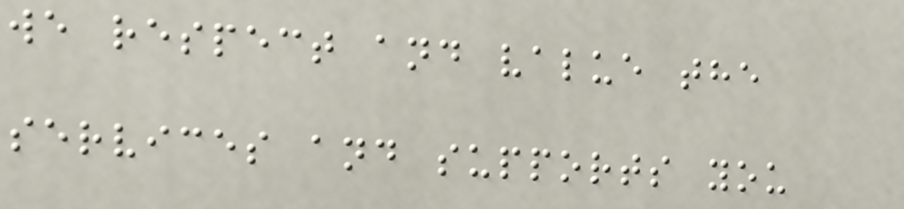we respect and value the
services and supports you
